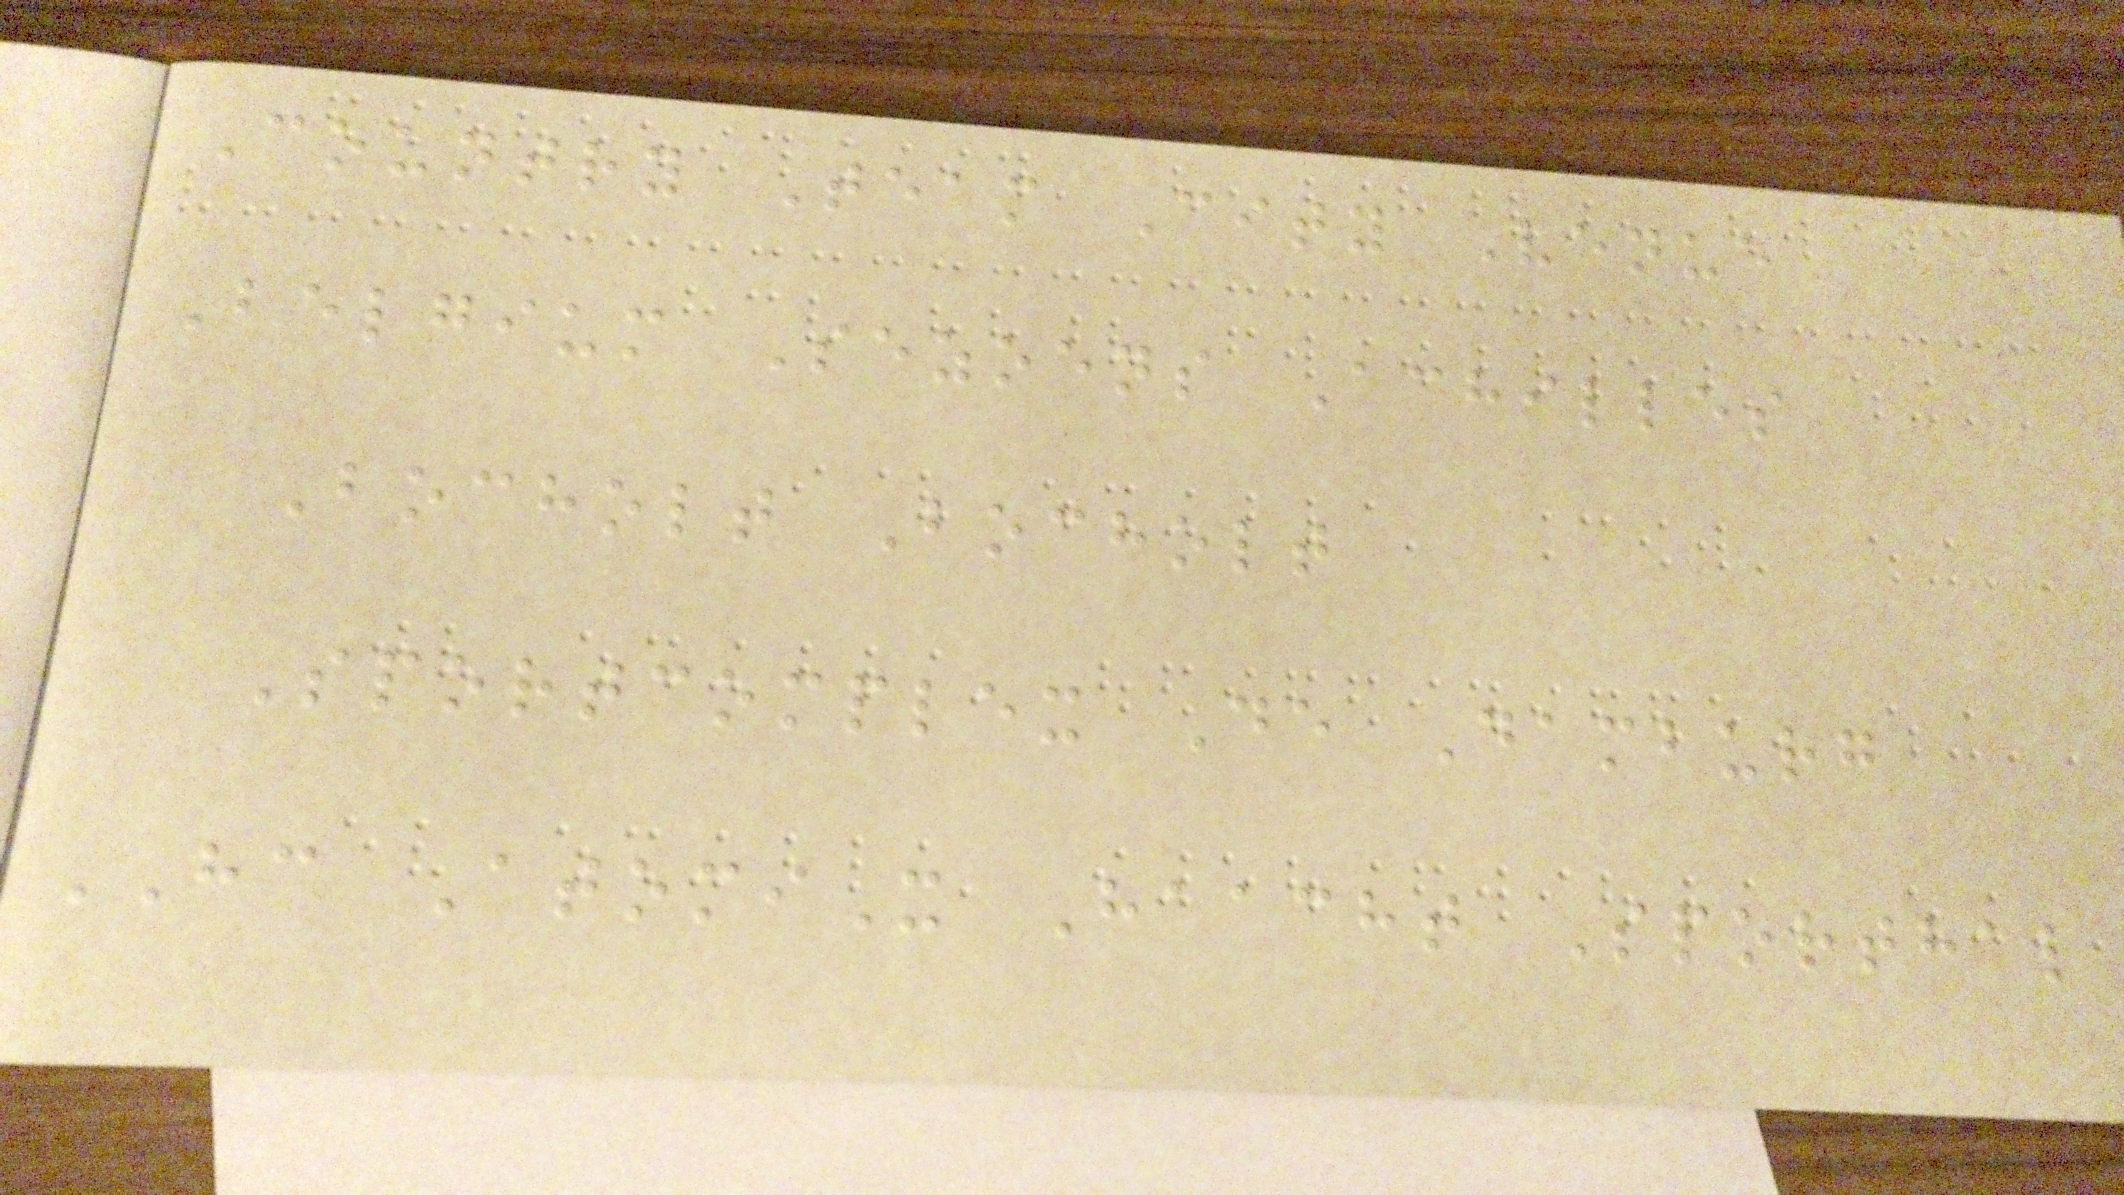Country Team City Venue
Belgium Sezoens Achilles
Bocholt Bocholt
Sportcomplex De Damburg
HC AtomiX Haacht Sporthal
